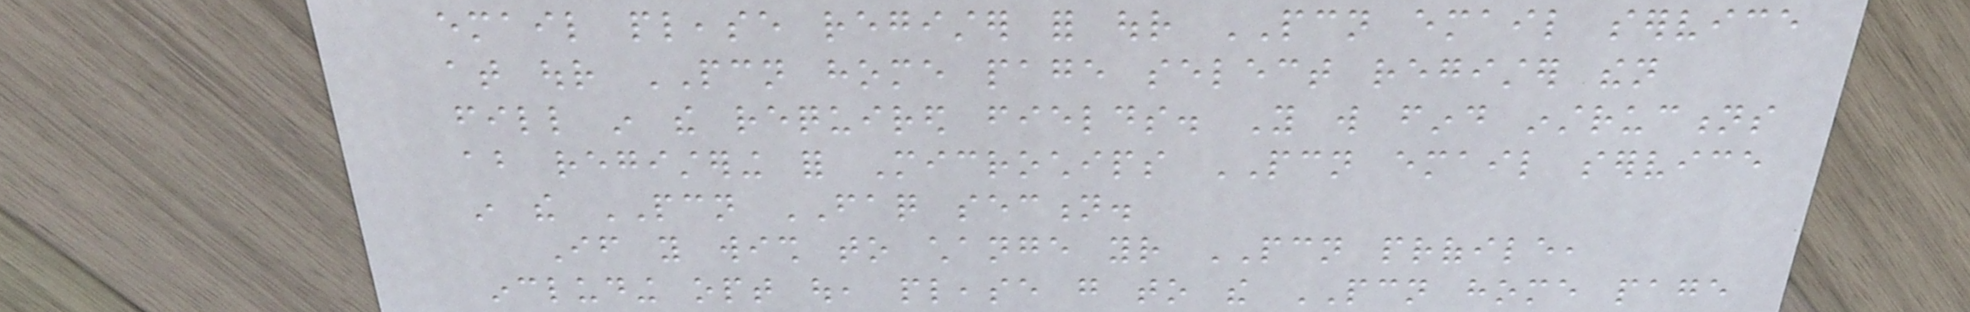email please register for our PCN email service
at our PCN home page select register then
fill in the required fields. You will find instructions
about registering for Microchips PCN email service
in the PCN FAQ section.
If you wish to change your PCN profile,
including opt out, please go to the PCN home page
